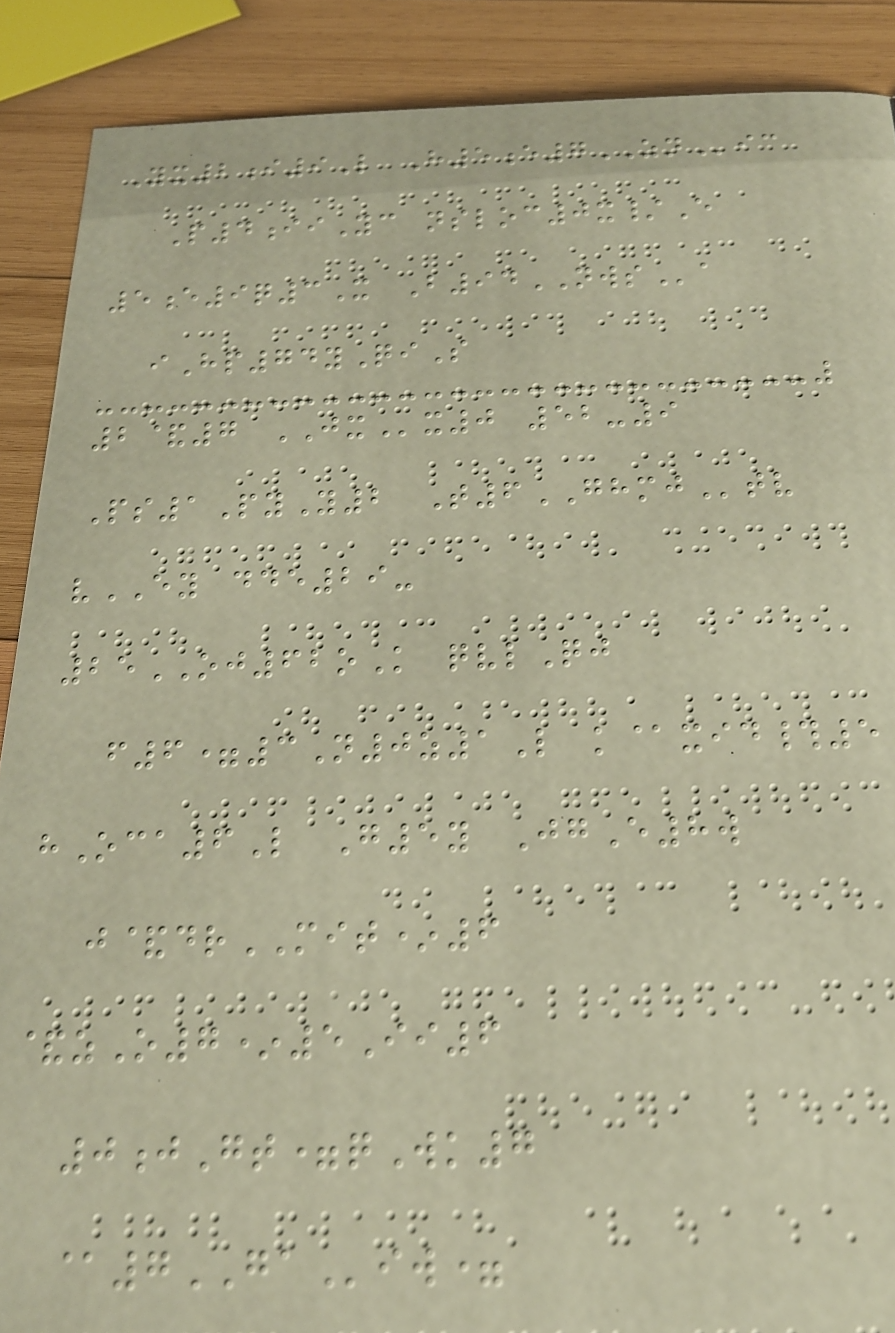Yx2i9L H5e7ZNic
P4iiYc nsloc0x/E
5e9q3X B94NWSa
iHp74yQiS
2&7 JXx0 52-9
Ps1PyY2 T6GHMJtv
vEY dde29-
25OJ62oK qvlQj
f6=3N0z1L k@xid#5
hOca6L G5y JgE8w
j&drMIT*6
&zO7*5Ii6
0jGt=qWk7
@7GAiw=
